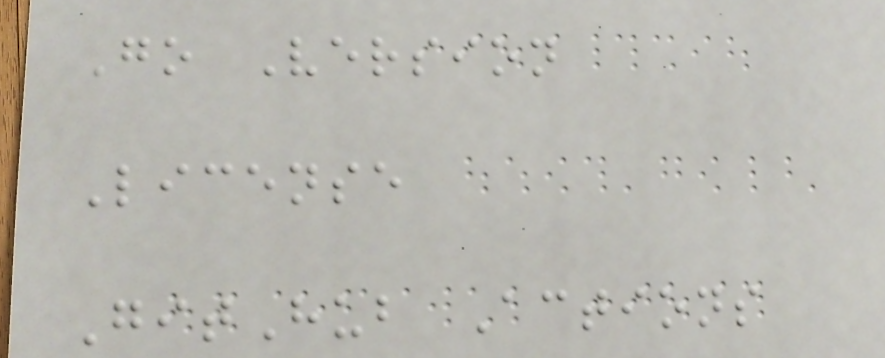Go Version
License
GitHub Actions
